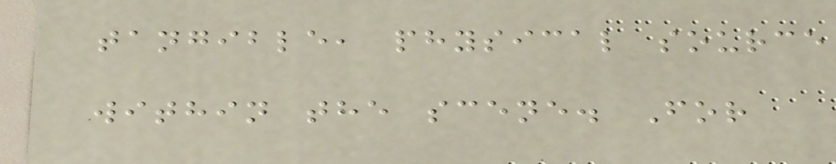tangible, physical source
within the scene. For
